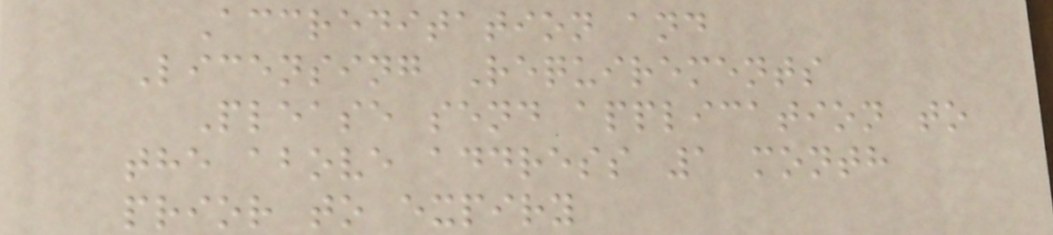Accreditation and
Licensing Requirements
Please send application to
the above address 1 month
prior to expiry
